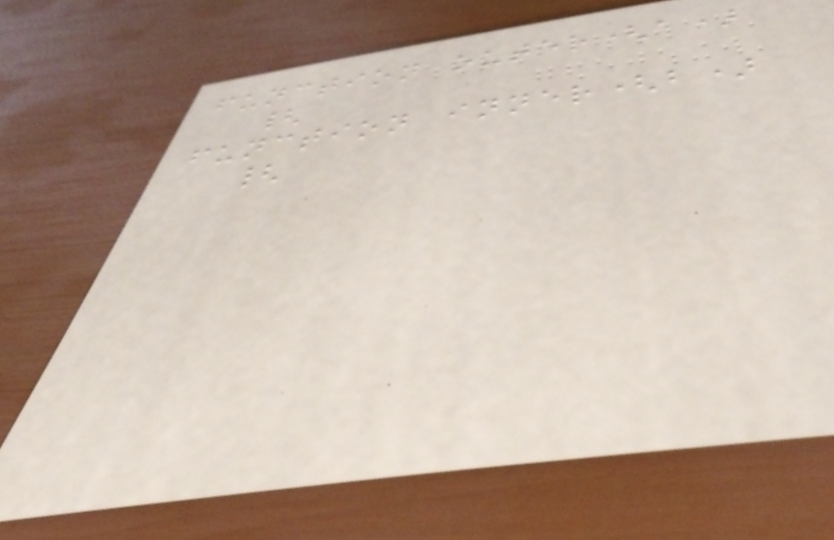function outer(a)
{
function inner(b)
{
